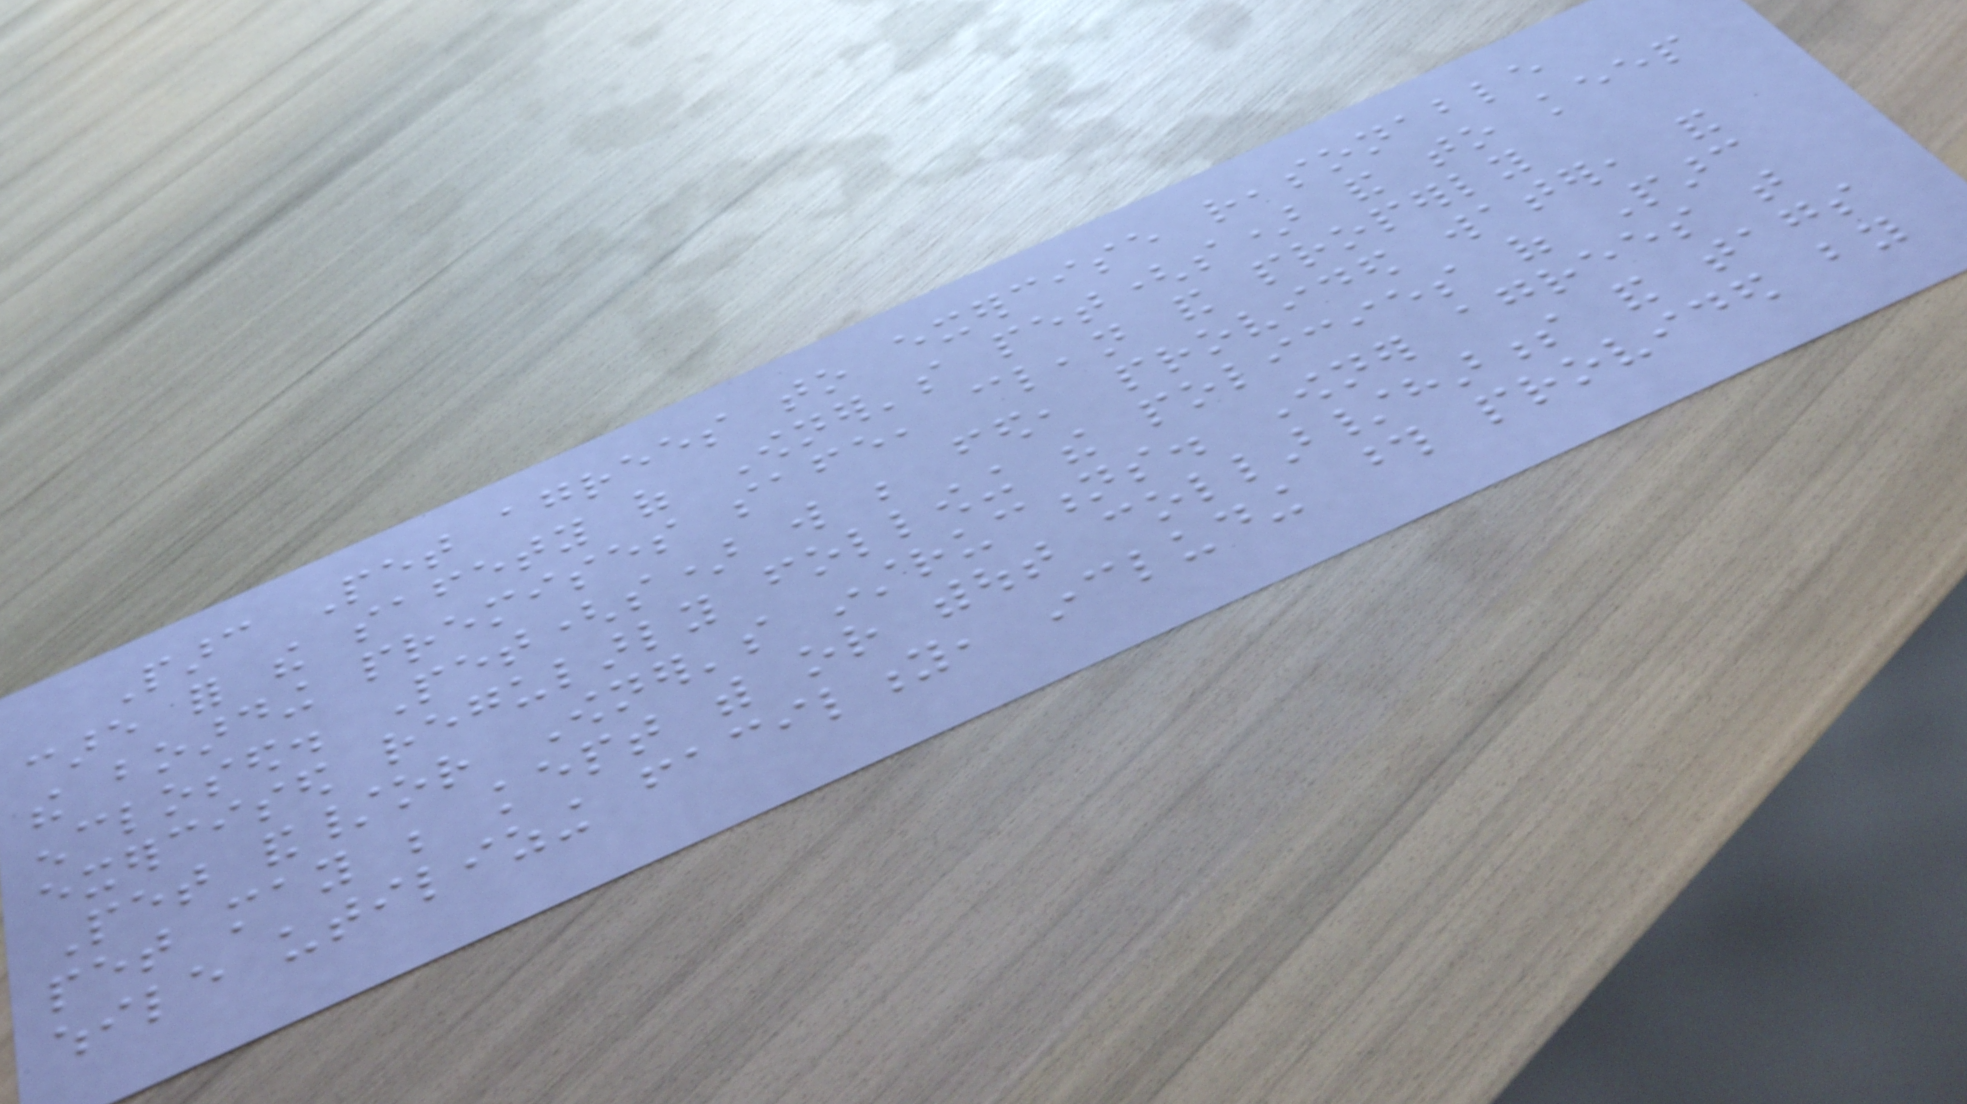Parc Pet agrees to exercise reasonable
care for the safety of Owner's pet(s) and to keep
the boarding premises safe, clean and properly
enclosed. Pet(s) will be fed, provided water, and
exercised regularly following the policies of Parc
Pet and/or Owner's instructions. Owner agrees that
pet may be kept with or without collar/harness and tags
while utilizing facility, including those provided by
